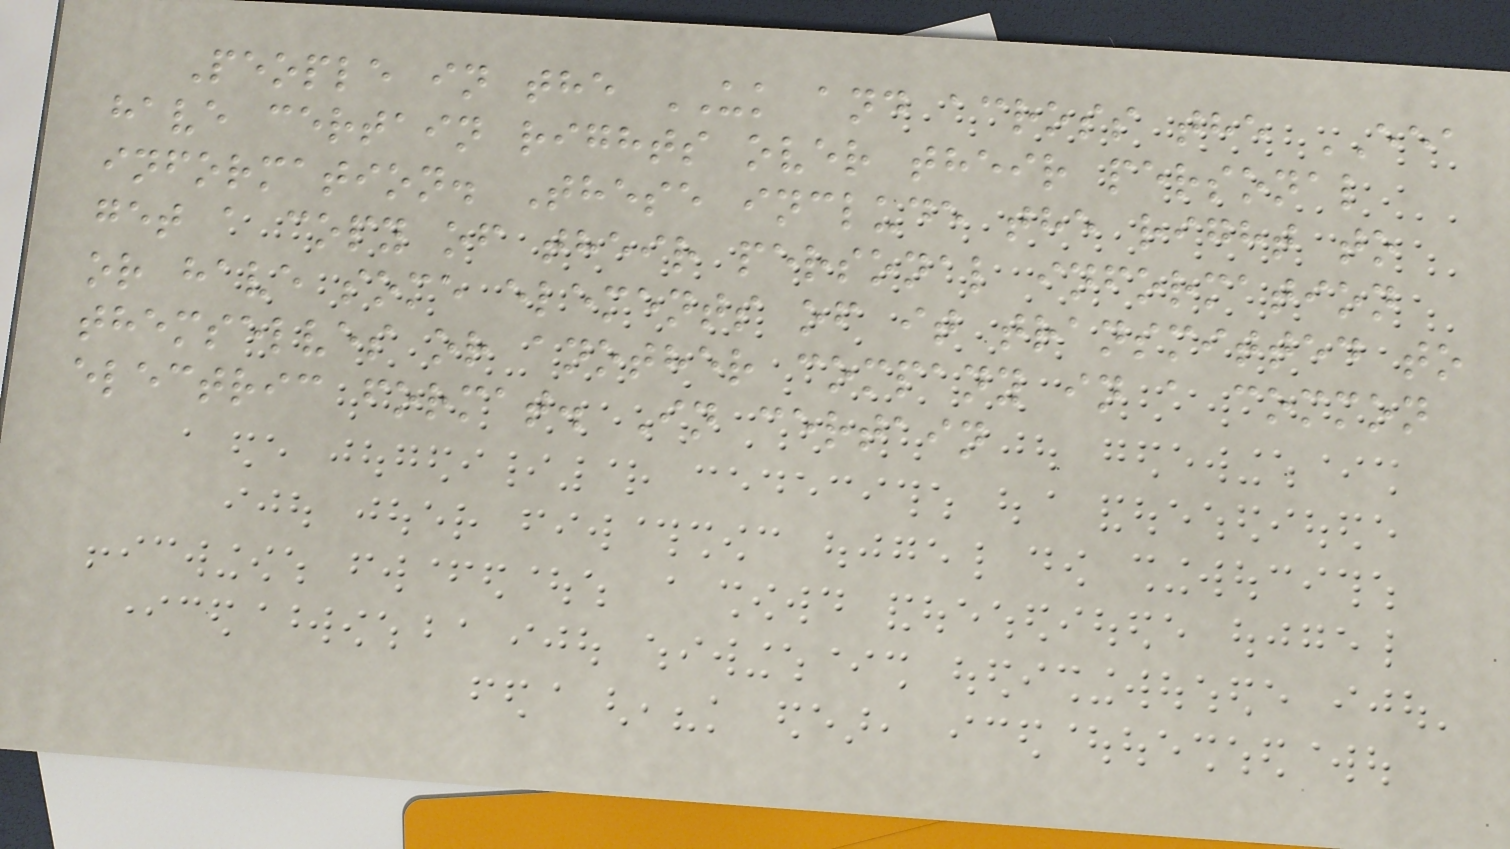People in the UK and across the EEA
have certain rights over their personal
information. These include the right to
get a copy of their personal information
or have some elements of it transmitted to
themselves or another company in a common
electric format. In certain
